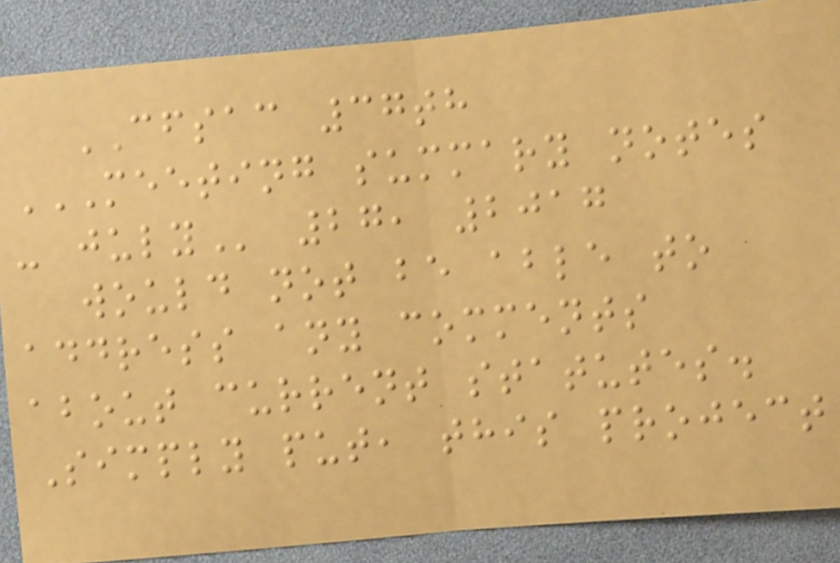CFSAC 37th
MEETING SUMMARY NOTES
- JULY 27, 2017
would not be able to
address any comments
about current statutes.
Simply put, this project
